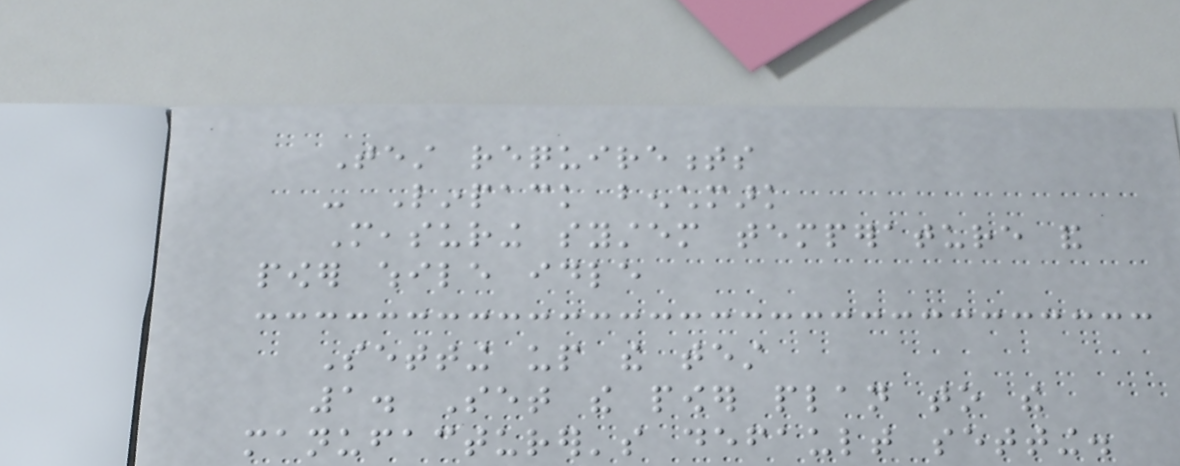Test requirements
- Linpack benchmark
Measuring system temperature and
power while idle
Setting up the test
1. Set the power plan to the
manufacturer's default setting.
